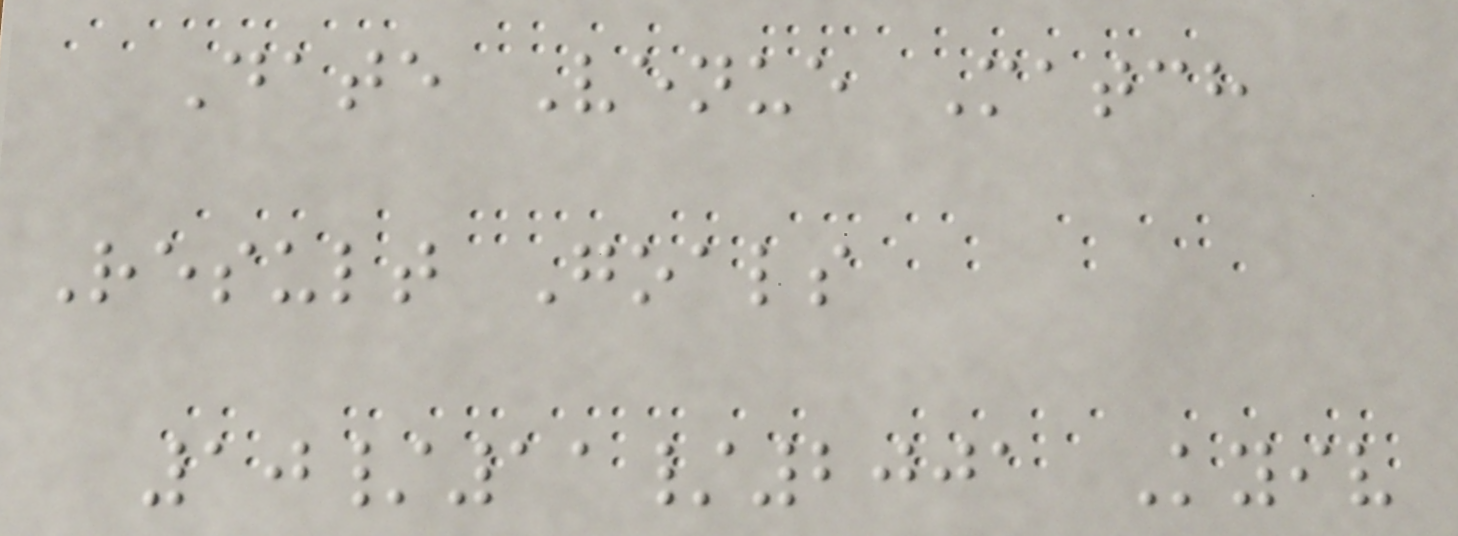Date Venue Match
Result Goals
10/11/2001 Kyiv
